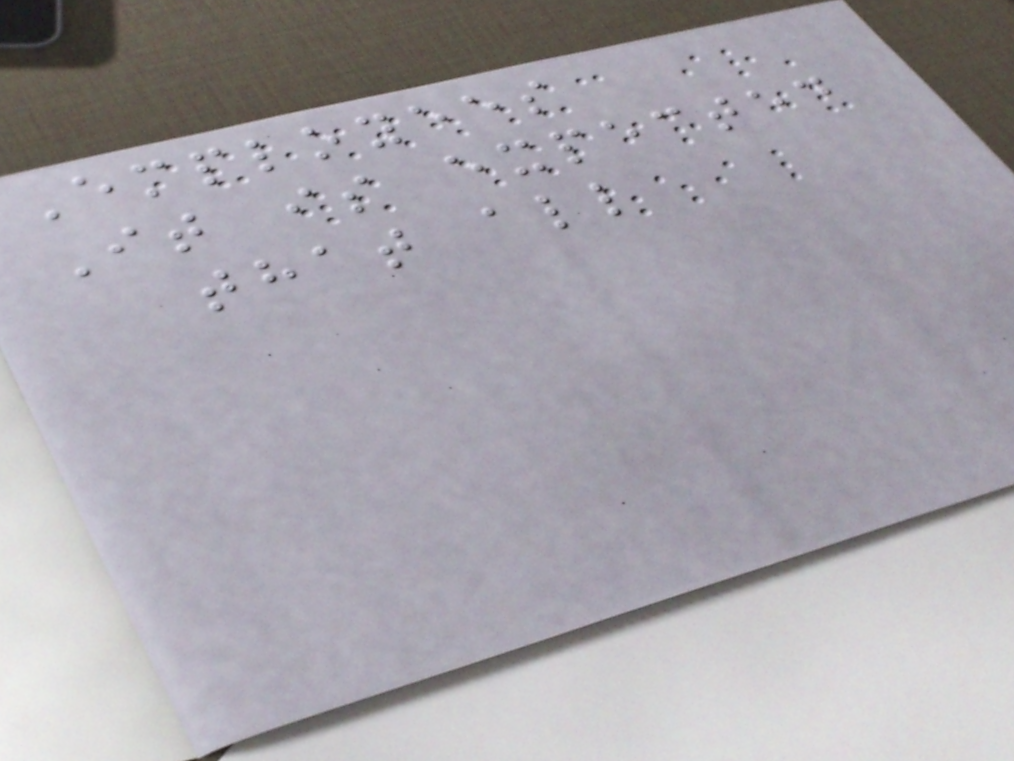Employees
It is expected
that all
